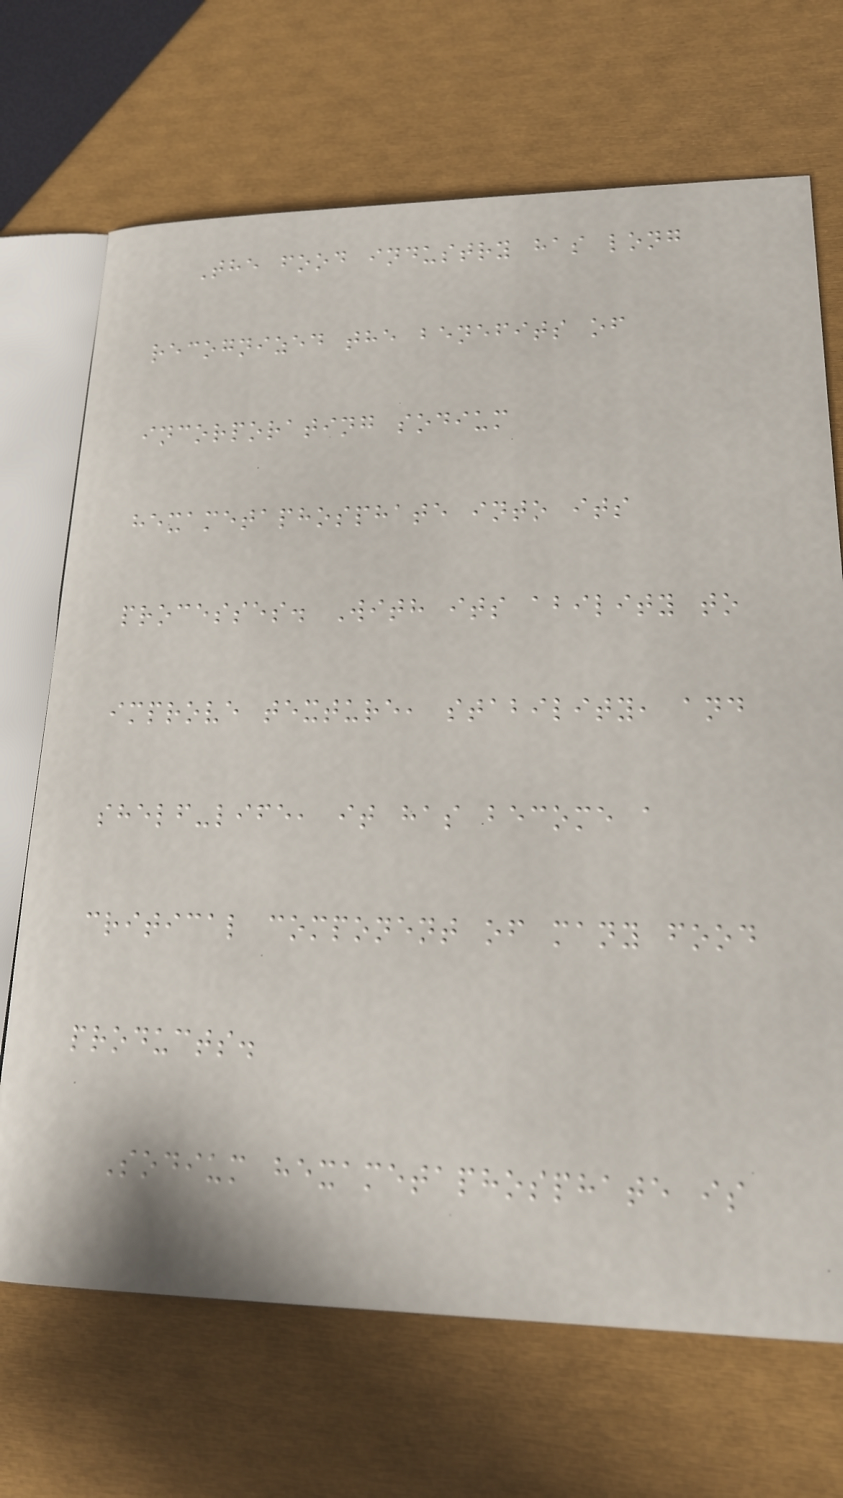The food industry has long
recognized the benefits of
incorporating sodium
hexametaphosphate into its
processes. With its ability to
improve texture, stability, and
shelf-life, it has become a
critical component of many food
products.
Sodium hexametaphosphate is
